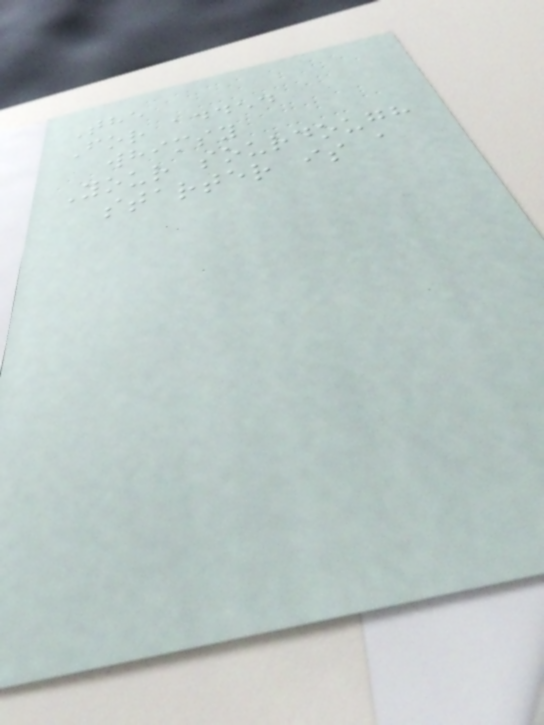The
For added
whimsy
Your sourdough
starter is a
